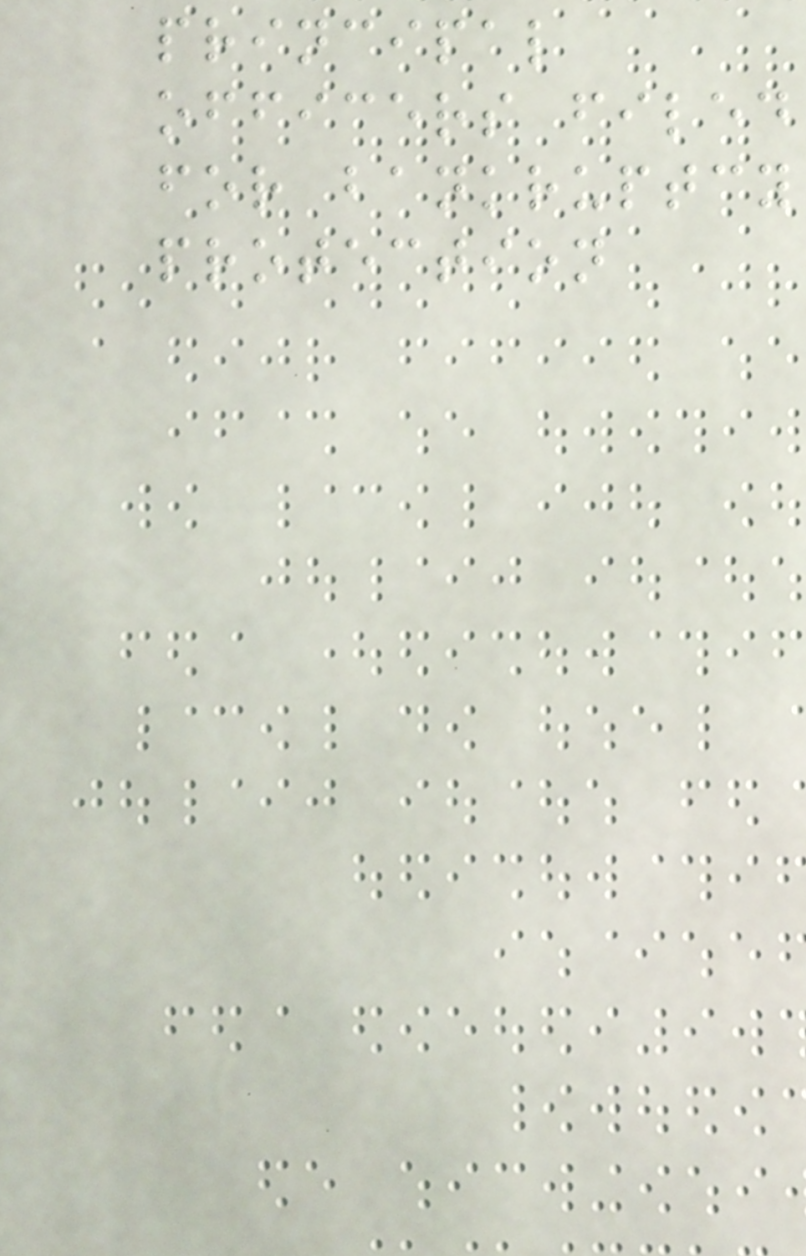principal
officers filed
for bankruptcy
protection
